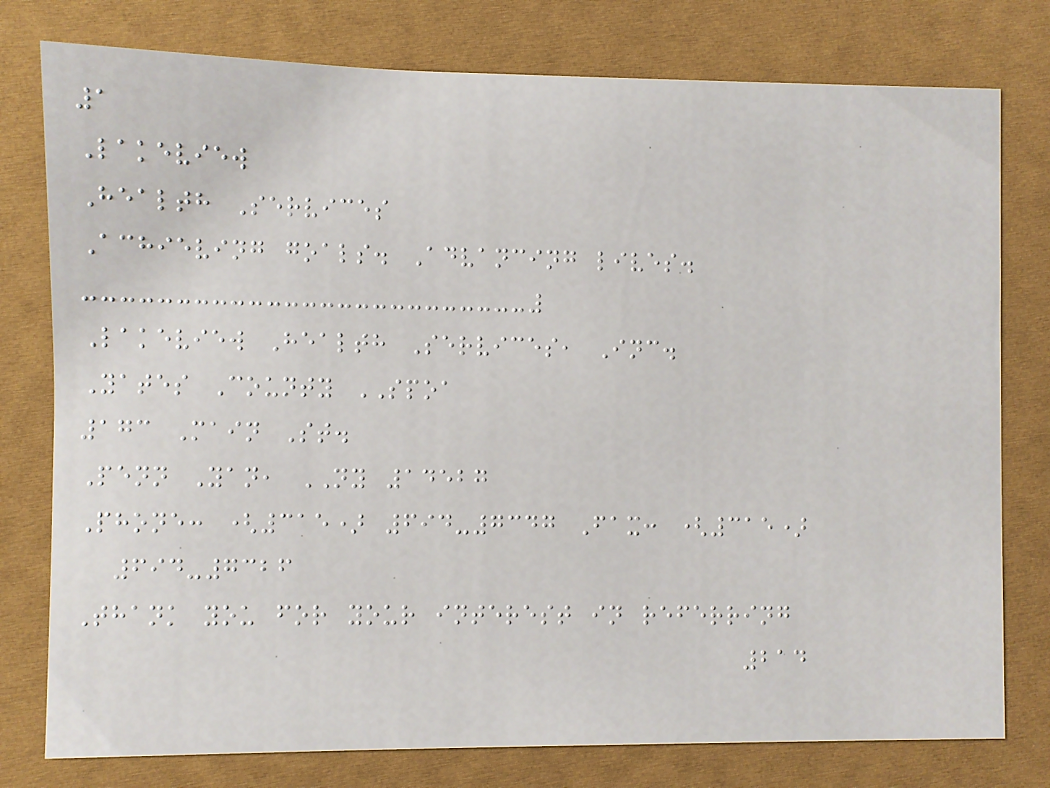1
Lakeview
Health Services
Achieving goals. Advancing lives.
Lakeview Health Services, Inc.
Yates County SPOA
173 Main St.
Penn Yan, NY 14527
Phone: (315) 694-7347 Fax: (315)
694-7326
Thank you for your interest in referring
214
